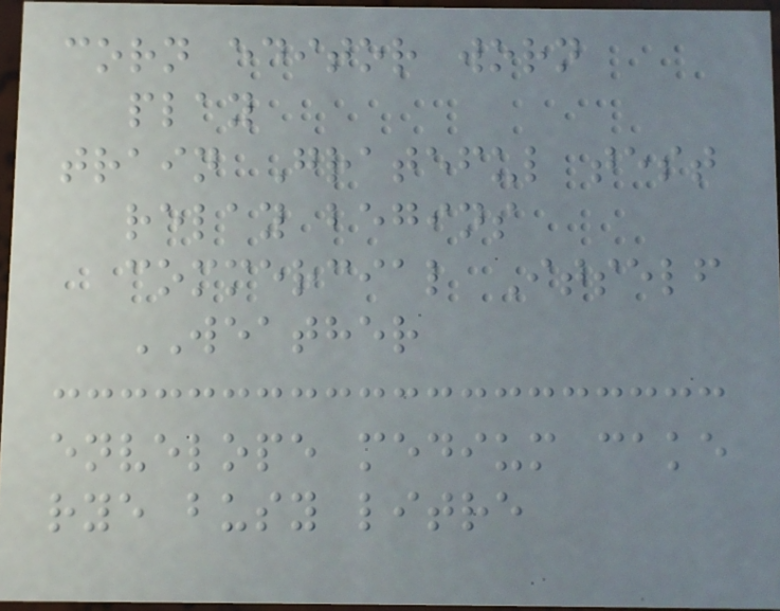corn editor worn
play
train Grateful test
relay begins
commercial Itself
WEATHER
envelope medium cake
rye busy litre
